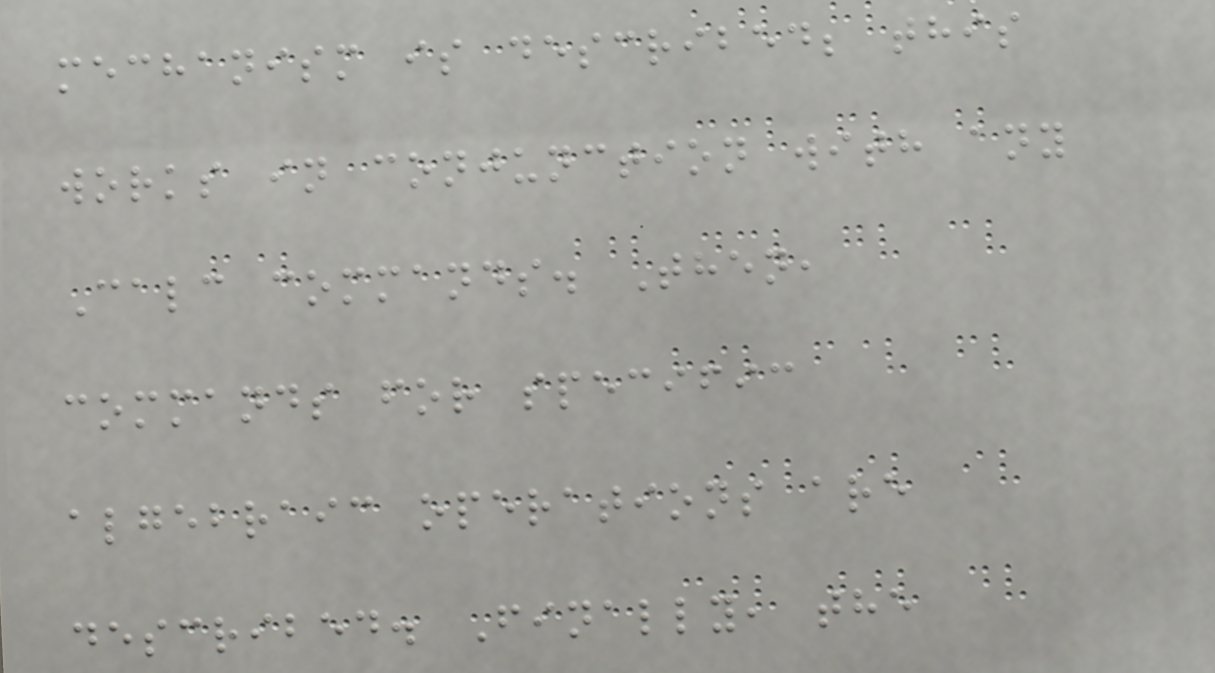mechanism is described; this
works in conjunction with any
Calc commands. Then,
commands for specific
algebraic operations are
described. Finally, the
